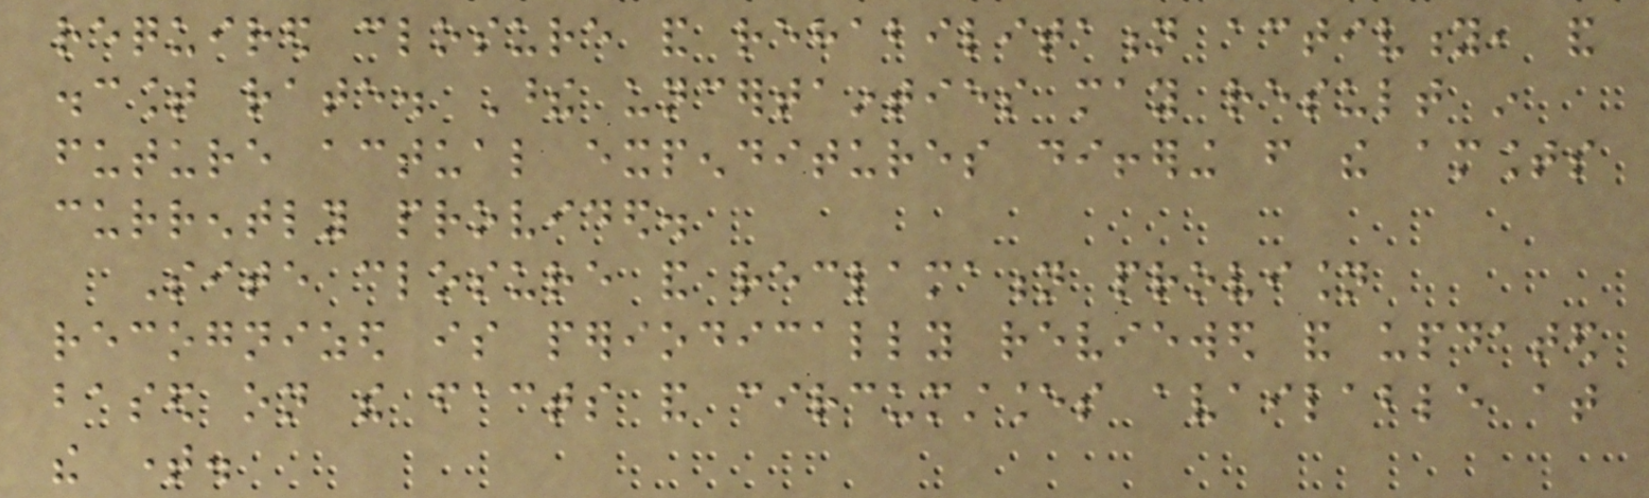required closure and rehabilitation activity, and
discount rate. These uncertainties may result in
future actual expenditures differing from the amounts
currently provided.
Site closure and reclamation provision
recognized is periodically reviewed and updated
based on the facts and circumstances available at
the time.
